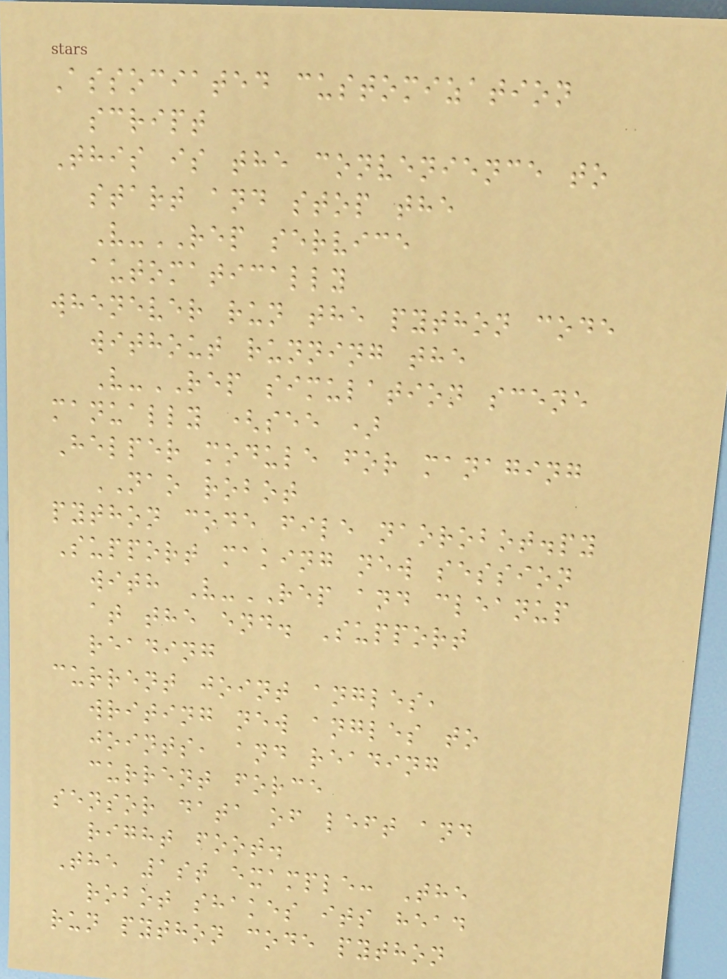Associated customization
script
This is the convenience to
start and stop the
V-REP service
automatically
whenever run the python code
without running the
V-REP simulation scene
manually (see )
Helper module for managing
NAO robot
python code file naorobot.py
Support making new session
with V-REP and cleanup
at the end. Support
reading
current joint angles,
writing new angles to
joints, and reading
current force
sensor data of left and
right foot.
The 1st example: The
robot shakes its head
run python code python
